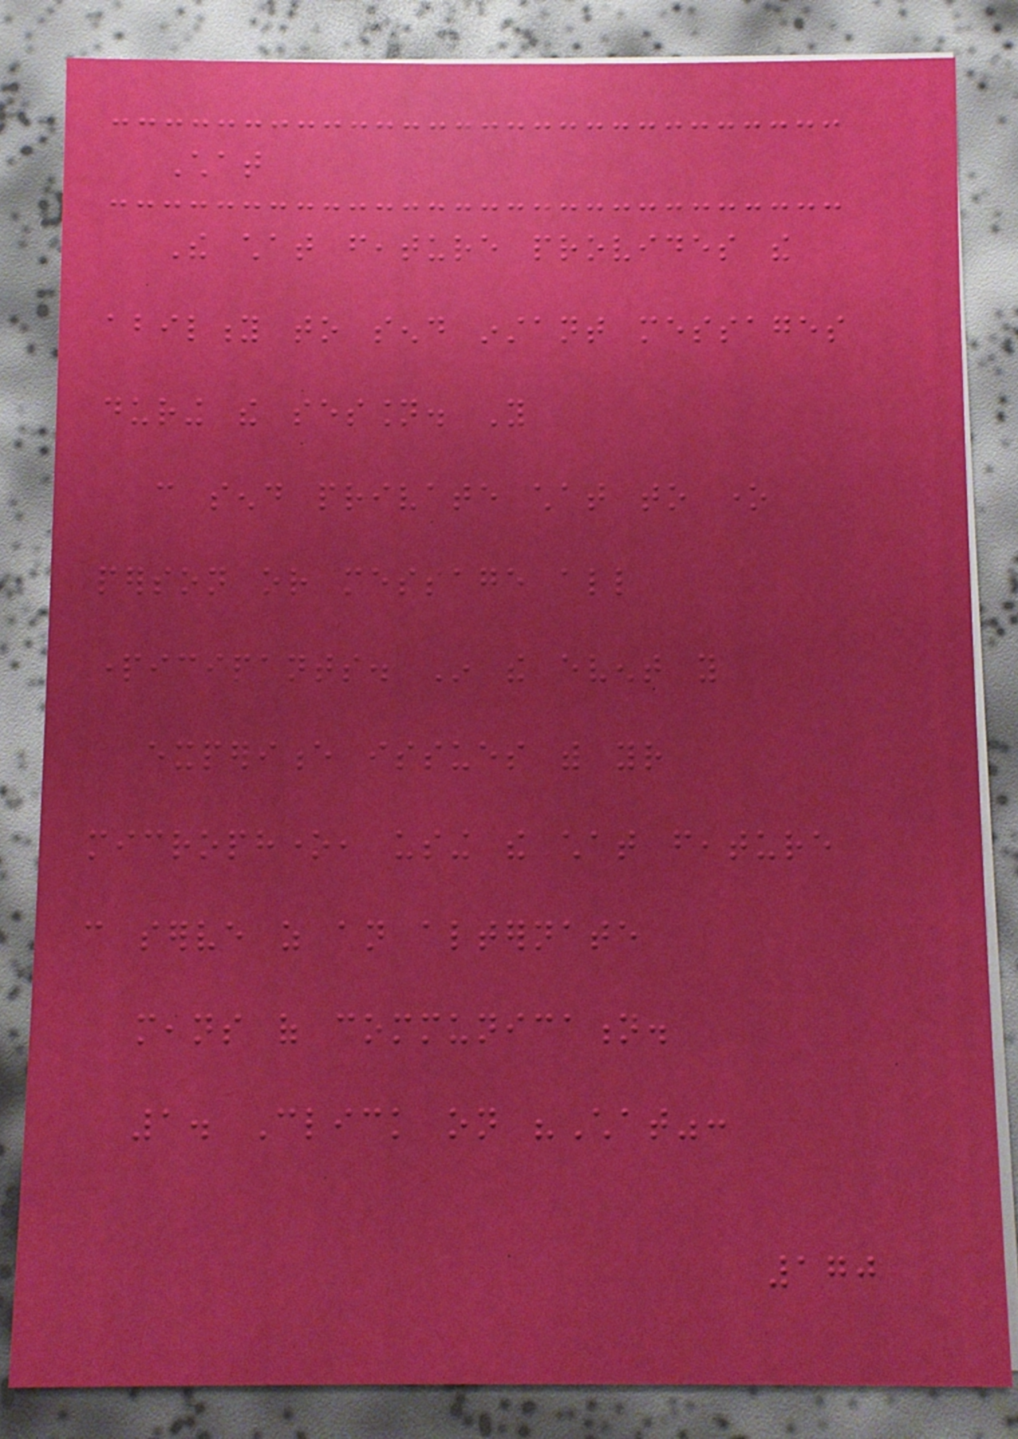Chat
The chat feature provides the
ability to send instant messages
during the session. You
can send private chat to one
person or message all
participants. In the event you
experience issues with your
microphone, using the chat feature
can serve as an alternate
means of communication.
1. Click on "Chat":
170
